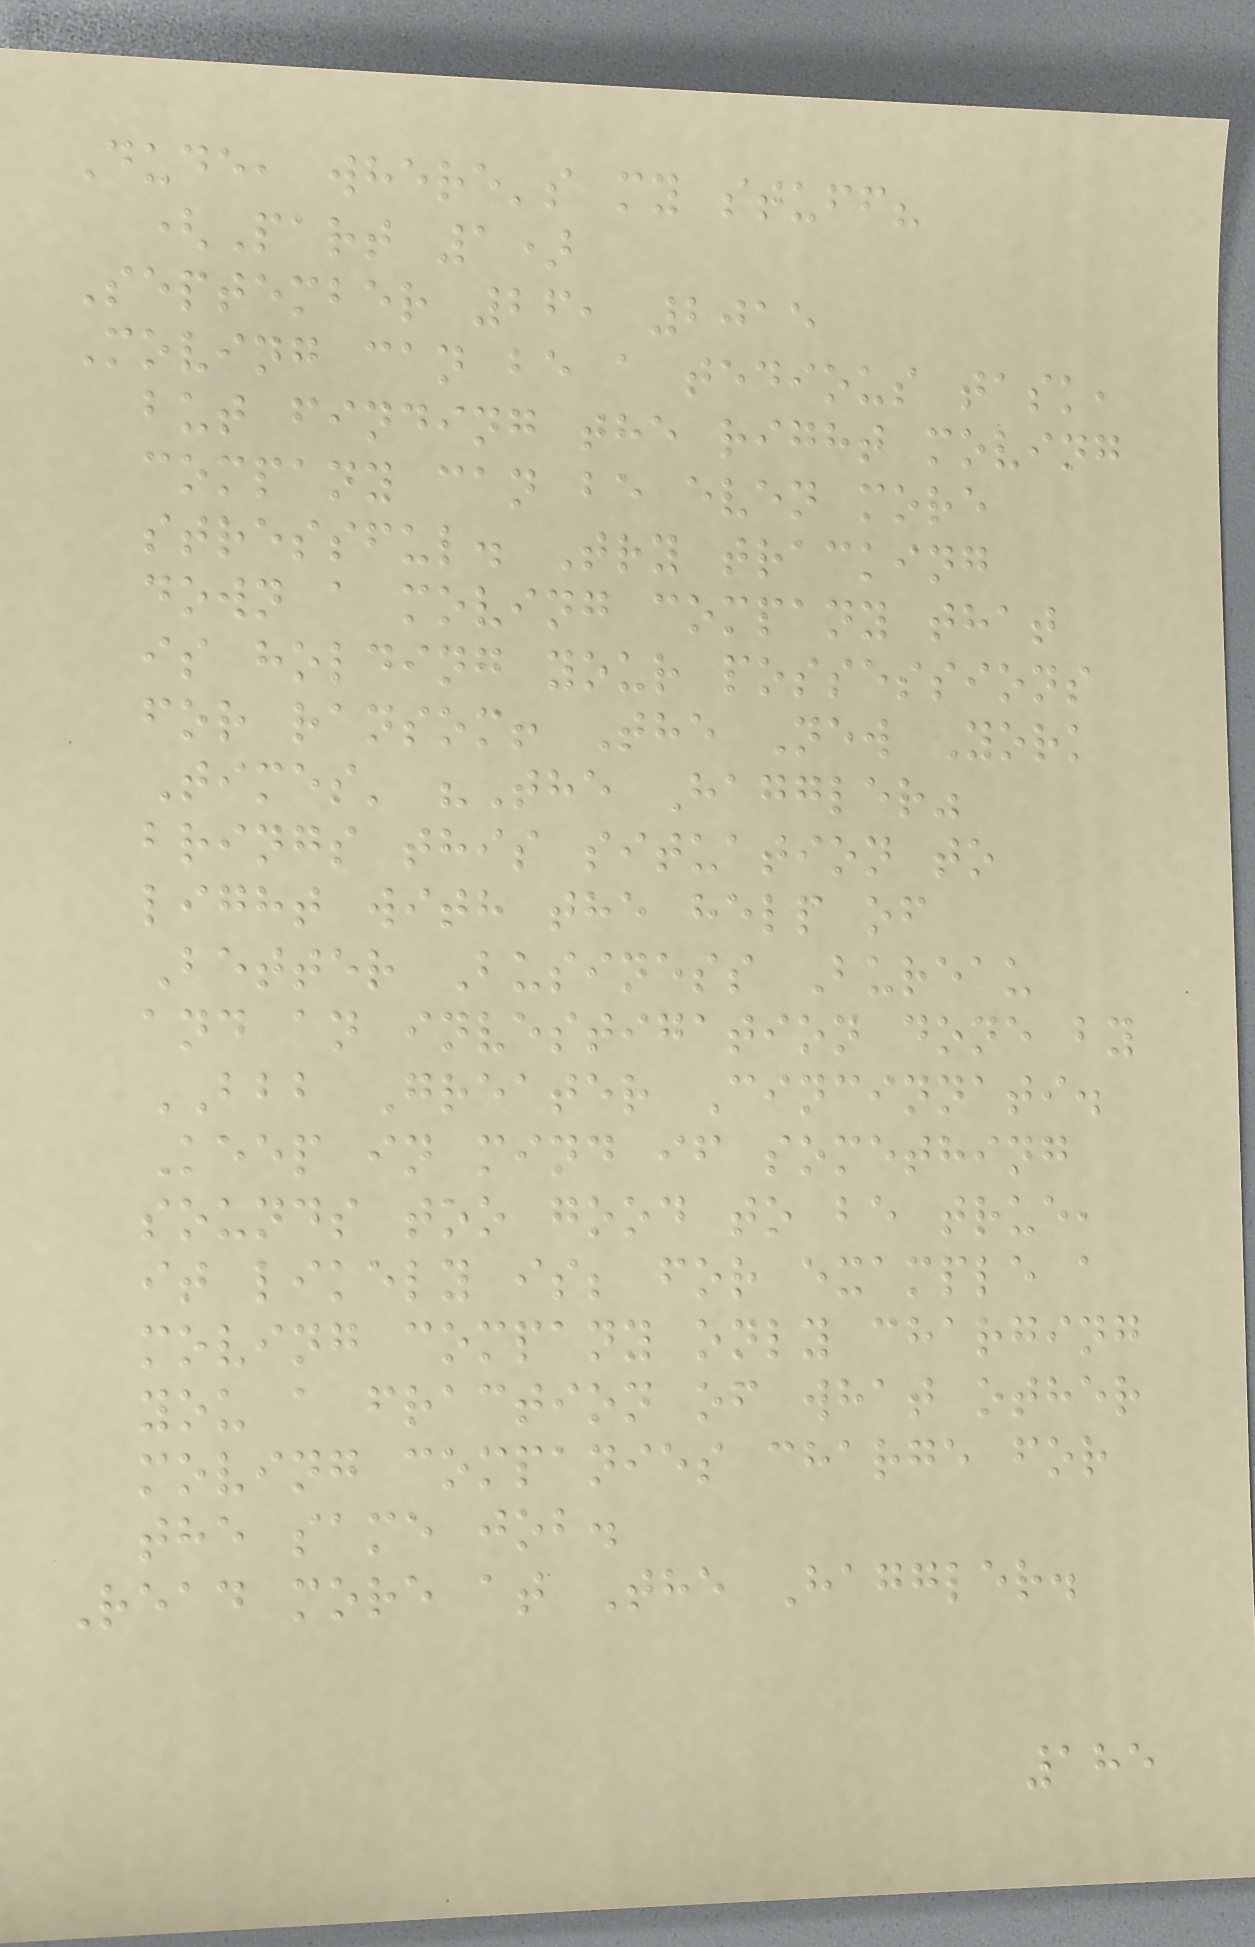Dude, where's my stuff?
(Part 1)
September 26, 2015
Moving can be a tedious task,
but finding the right moving
company can be even more
stressful. Try tracking
down a moving company that
is holding your possessions
for ransom! The New York
Times' "The Haggler"
brings this situation to
light with the help of
Better Business Bureau
and an investigation done by
BBB Greater Cincinnati.
Keep in mind if something
sounds too good to be true,
it likely is; for example a
moving company only charging
you a fraction of what other
moving companies charge for
the same job.
Read more at The Haggler.
185
